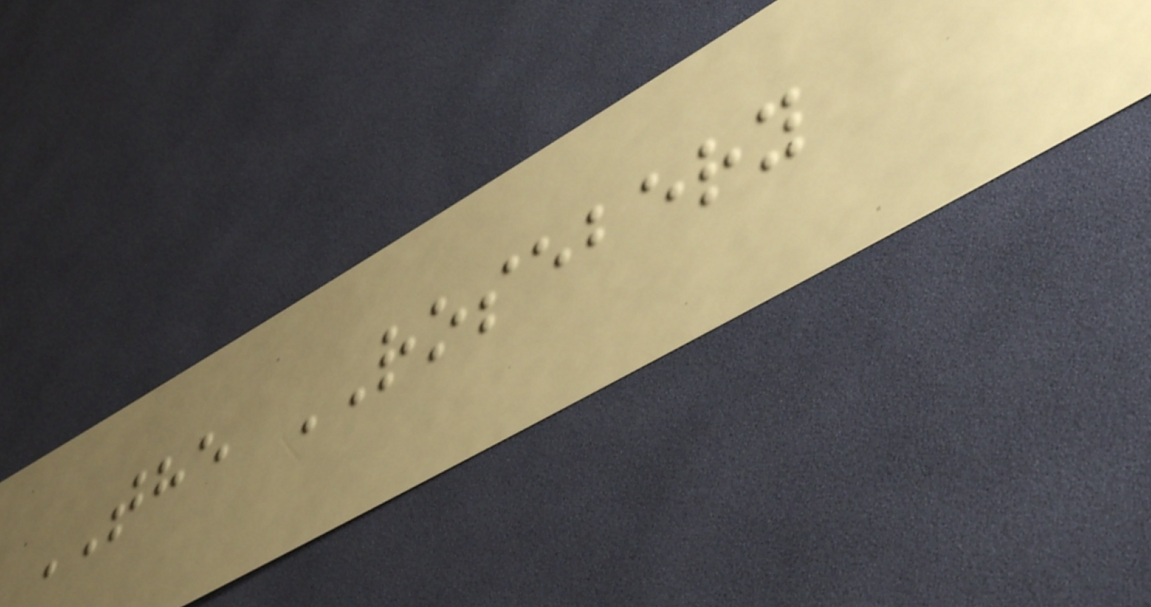THE ROSEBERY
